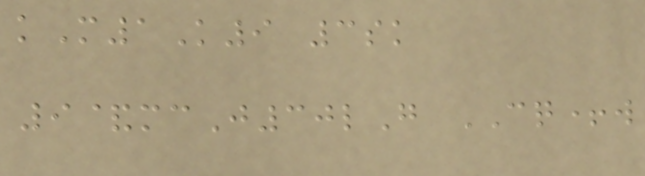kM1K9 3sk
9&mcJ30lG CQ+w
